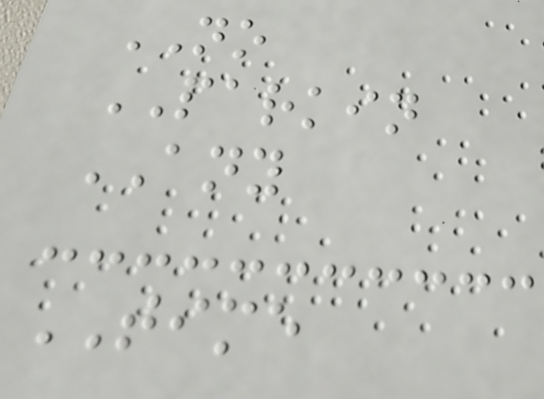NO
PARKIN
ANY
TIME
